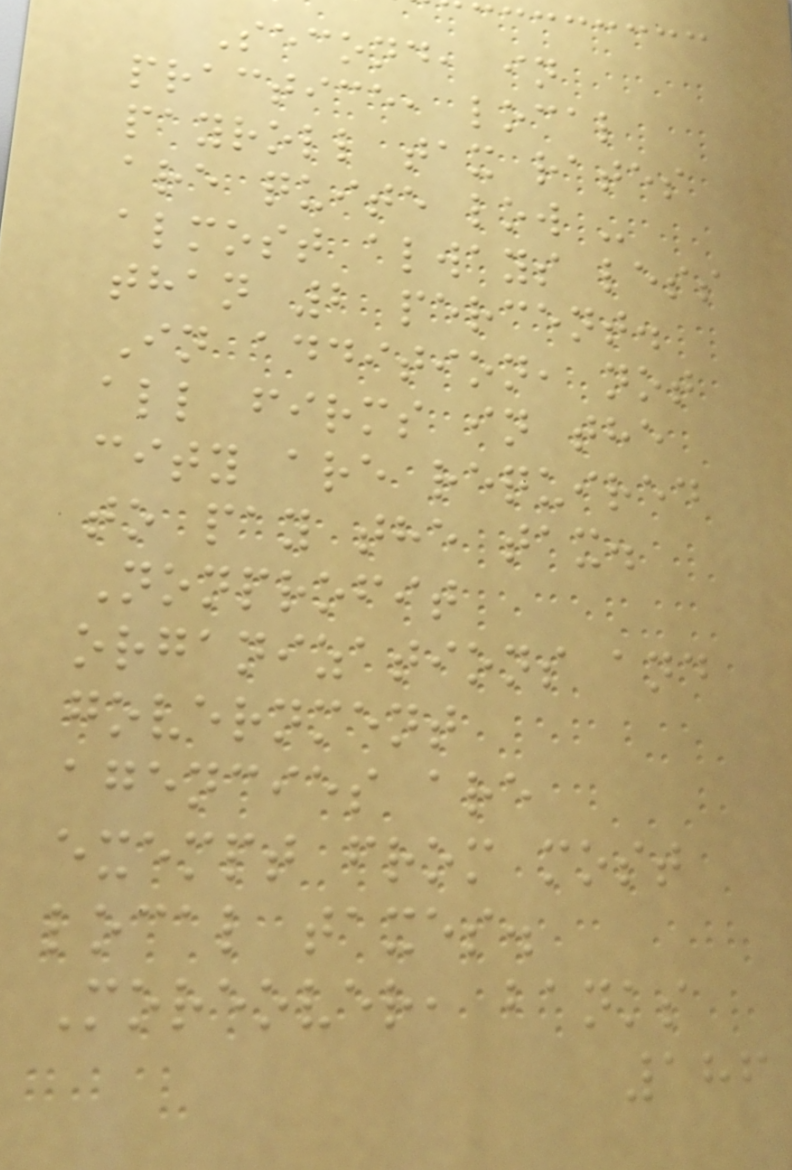Second, in
practice, local
payroll tax rates
are quite low -
almost always less
than 2 percent.
In addition, not
all firms in the
city are required
to pay the tax.
Nonprofit
organizations and
government
agencies are
exempt from most
local taxes.
Moreover, banks
186
